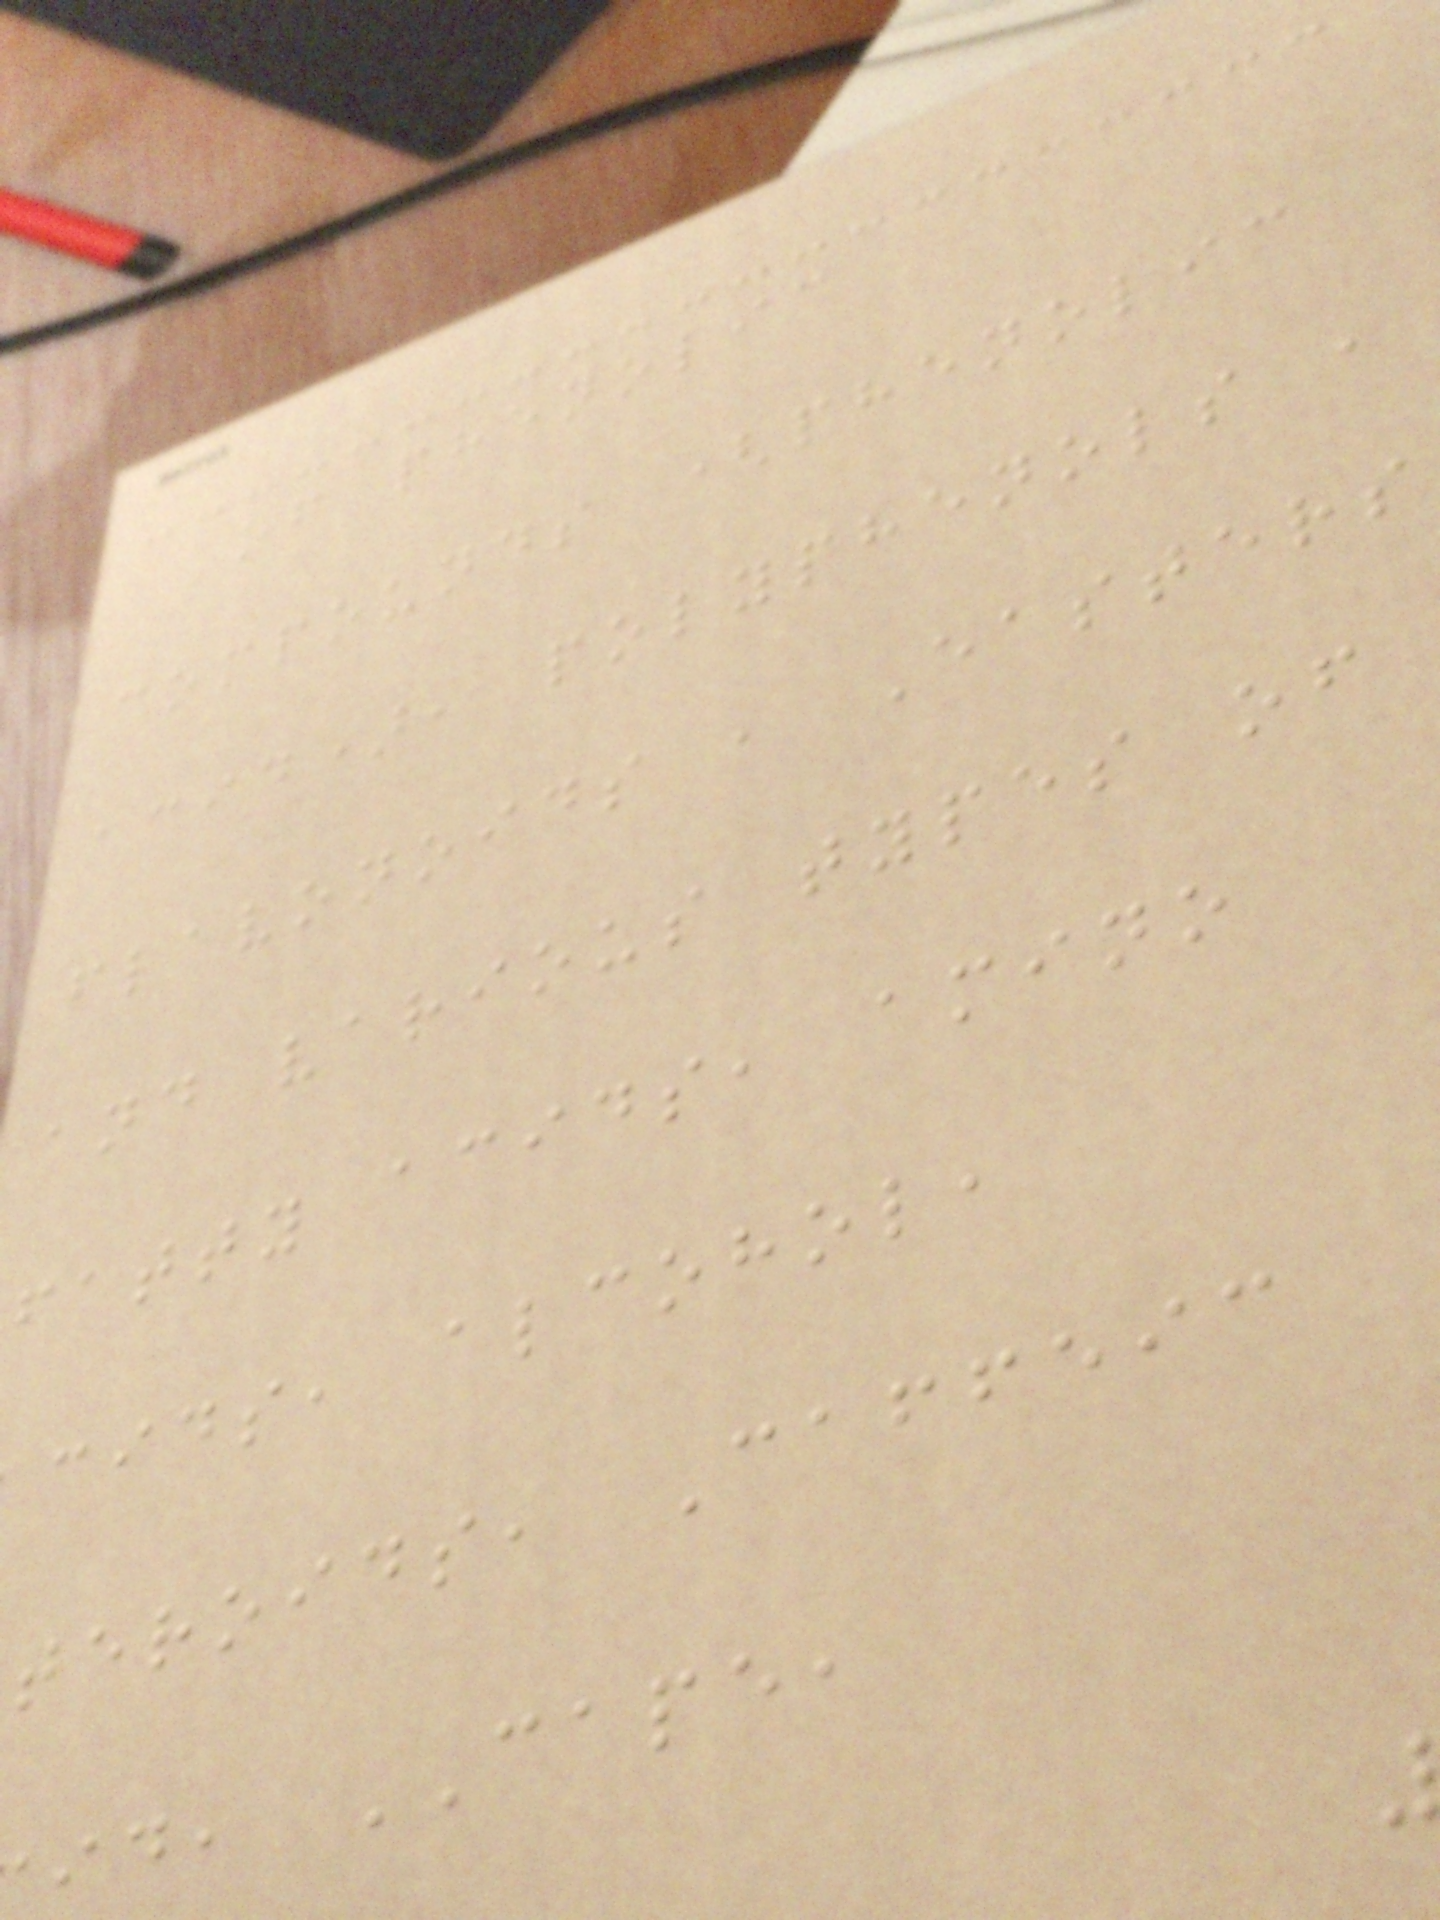of phenolic
compounds (phenolic
acid), polyphenols ,
flavonoids , Easters
and various types of
fatty acids, amino
cids, alcohol,
teroids, Caffeic
id, CAPE,
